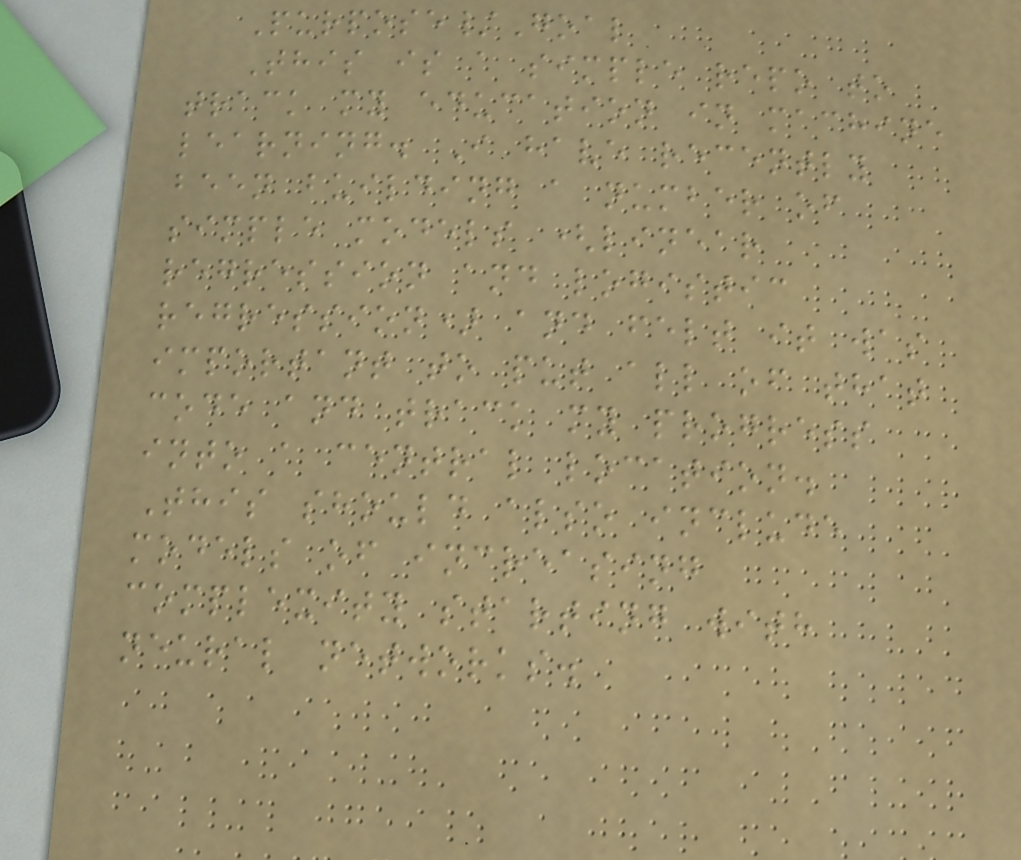Purpose/Goal
This is a simple repo to
track my education in machine
learning. I have recently
been building a number of
simple models (linear
regression and logistic
regression) and felt it was
important to put all of that
code and track my progress
into a central location.
This should also include
models of increasing
complexity starting with
neural networks.
